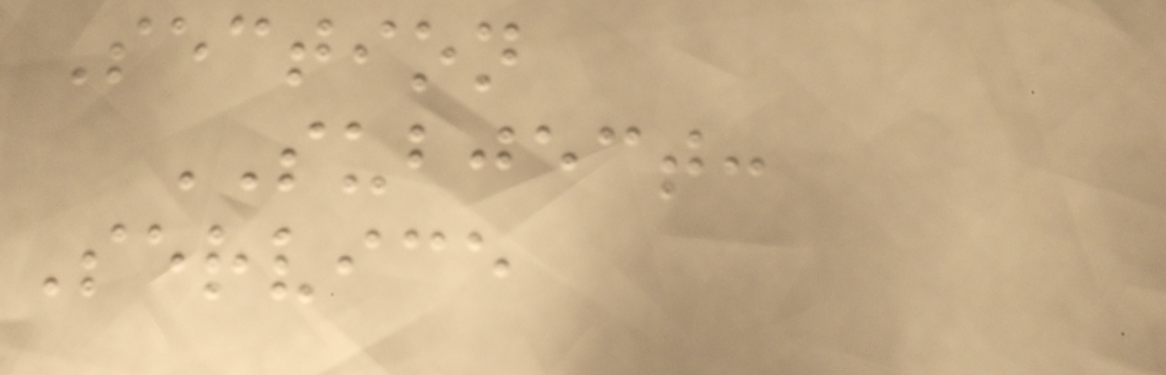Section
SUBJECT:
Service
